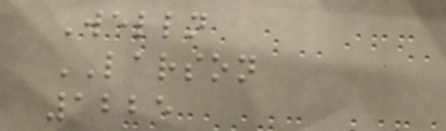Welln
LARSON
1225
